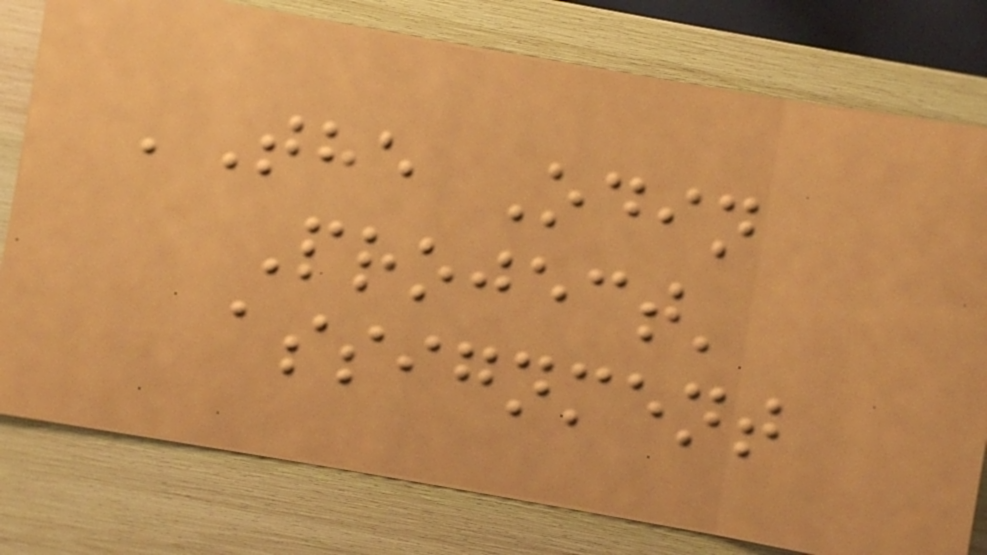'The Odin
Project'
assignment
